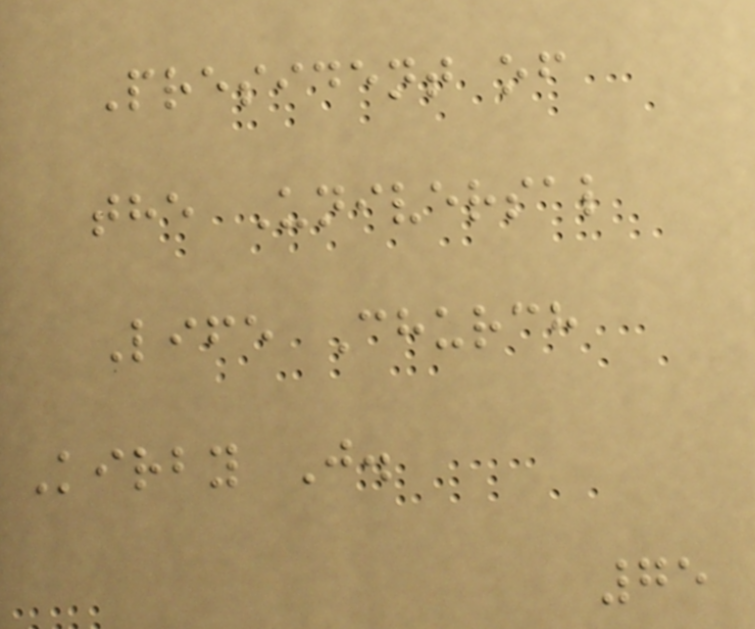President of
the Universal
Life Church
Kirby J.
75
